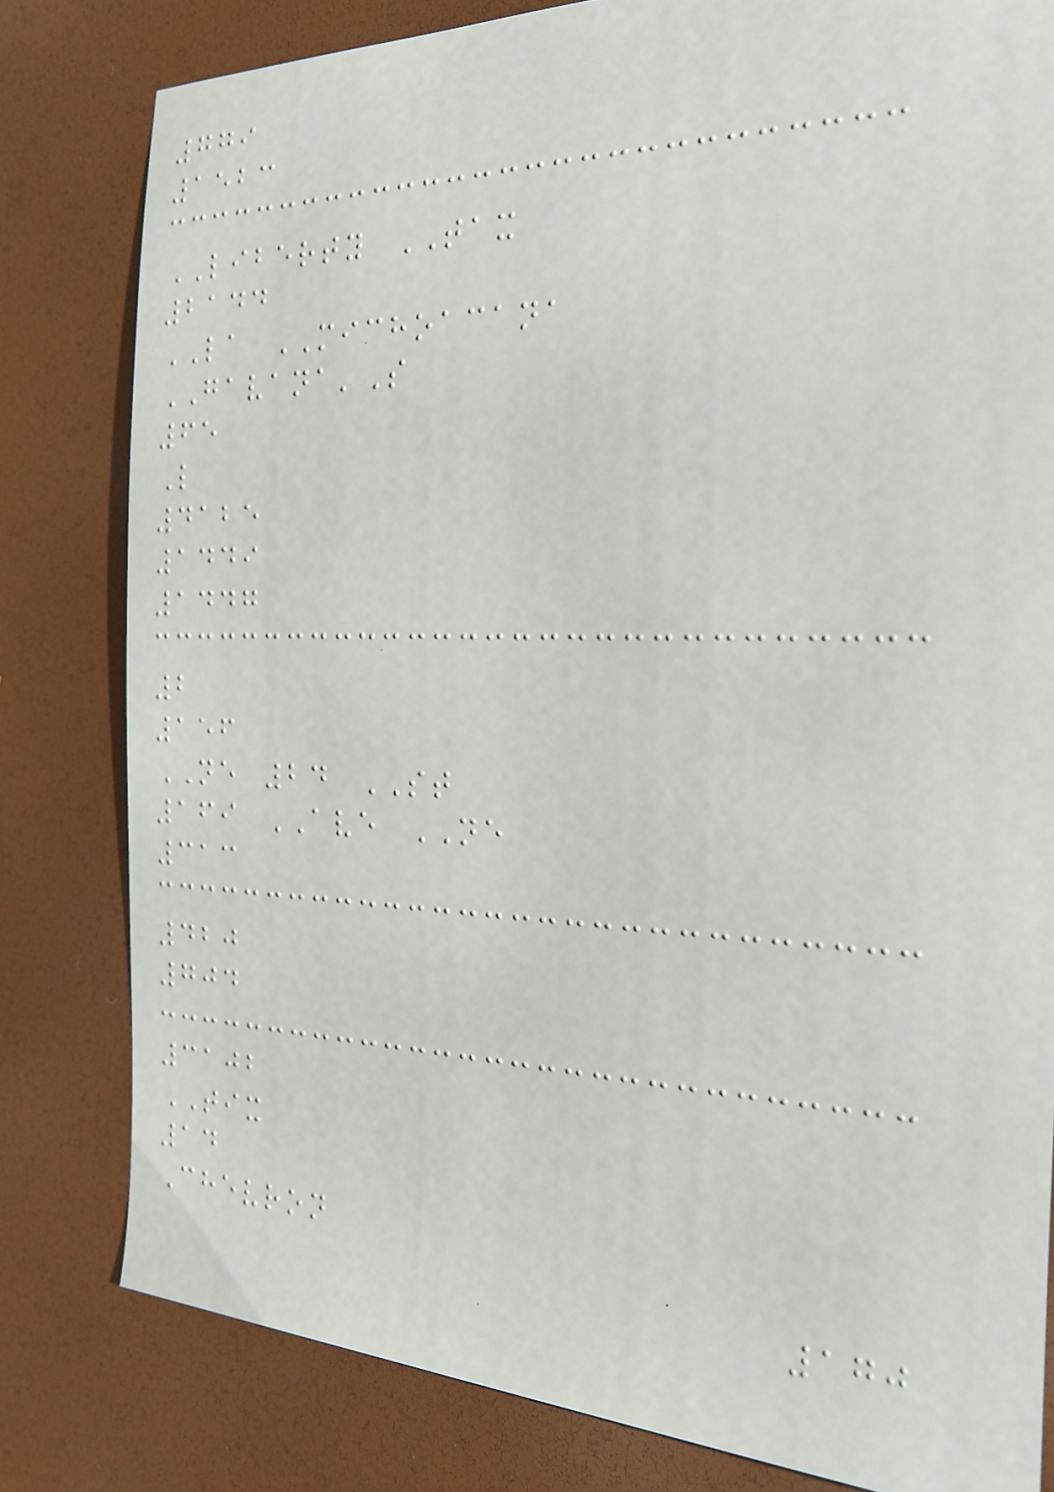779
1523
LIBERTY TAX
2144
LA MICHOACANA
GAVANA'S
65
L
4125
1449
1447
2
156
NE 24 ST
169 AVE NE
313
420
704
3102
TIX
14
Chevron
170
